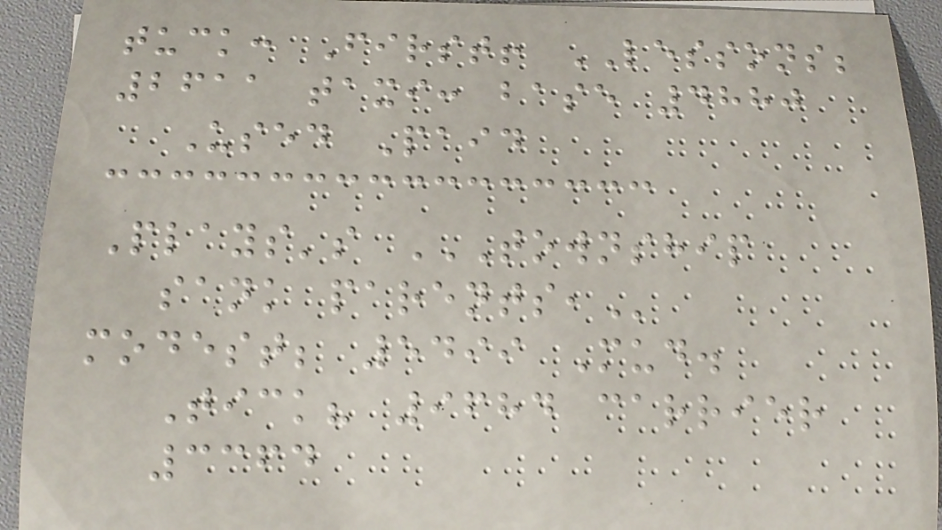tuck: First! LESSONS;
2611 taxi: base 4880
Used Paid
Plays's TOWNSHIP
SANK PARENTS,
modest; 5499 Mud.
Tick? 9684 carrier
3364
